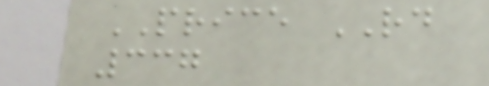PRICE RD
337
